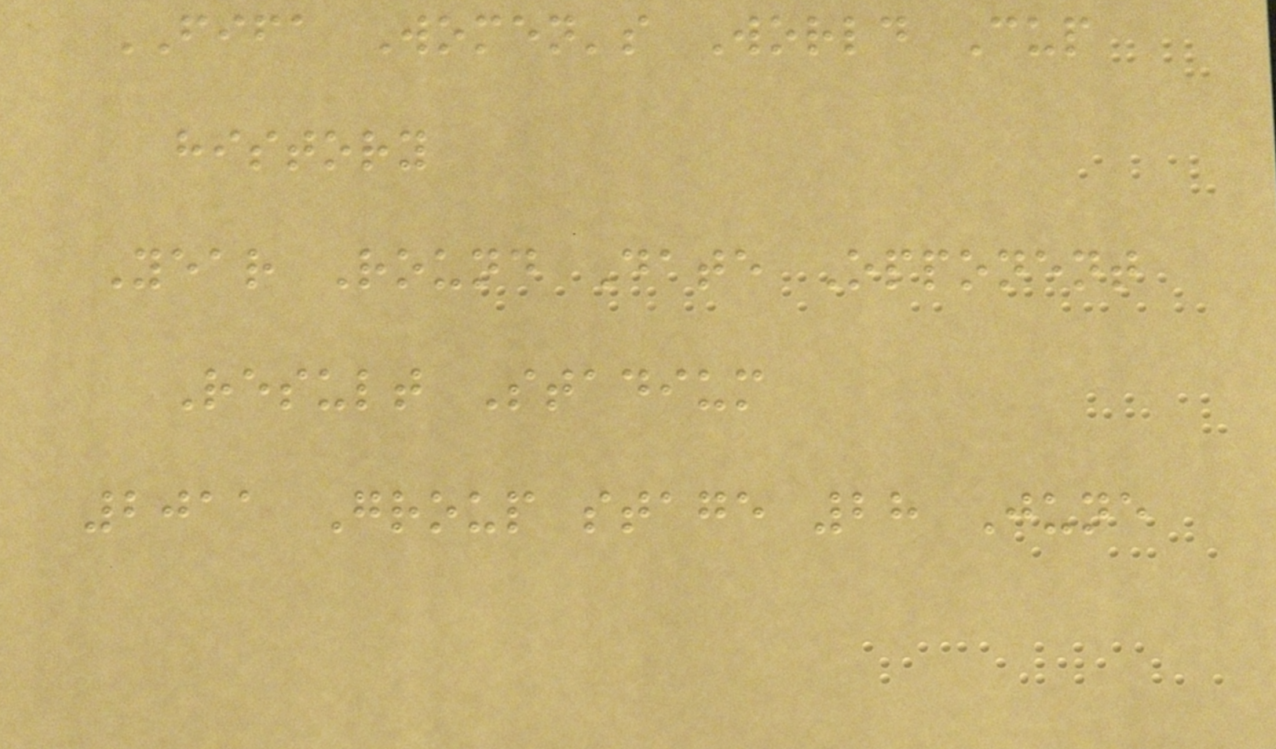FIFA Women's World Cup
history
Year Round Date Opponent
Result Stadium
2011 Group stage 28 June
